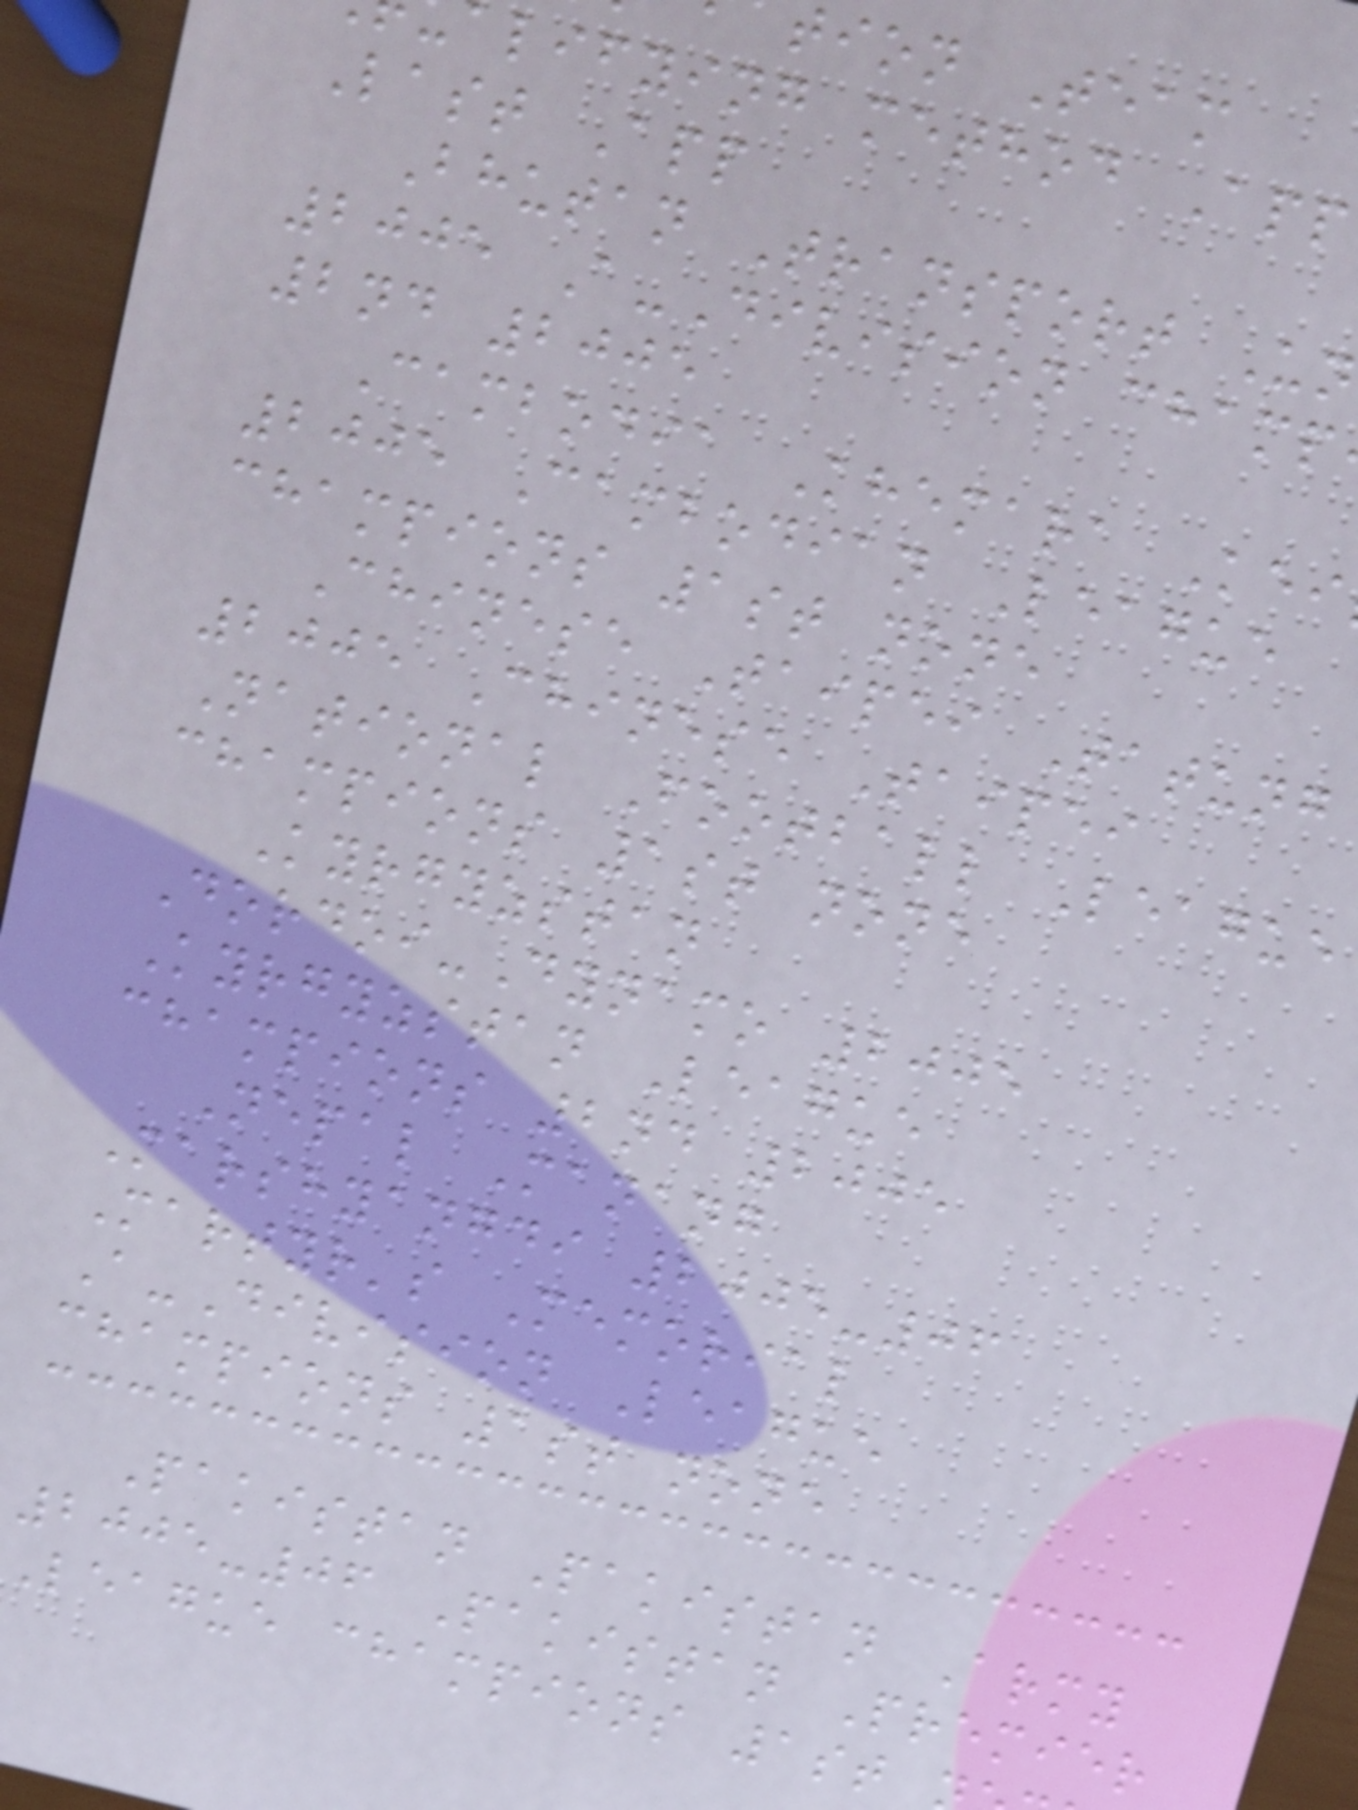tion Team
alifying method App
Last App
Bhutan Transport Un
2005 A-Division champ
2nd 2005
Cambodia Khemara Kei
2005 Cambodian League
champions 1st none
Chinese Taipei Tatung
2005 Chinese Taipei
National Football League
champions 1st none
Kyrgyzstan
Dordoi-Dynamo 2005
Kyrgyzstan League
champions 2nd 2005
Nepal Manang
Marshyangdi 2005-06
Martyr's Memorial
A-Division League
champions 1st none
Pakistan Pakistan Army
2005-06 Pakistan Premier
League champions 1st
